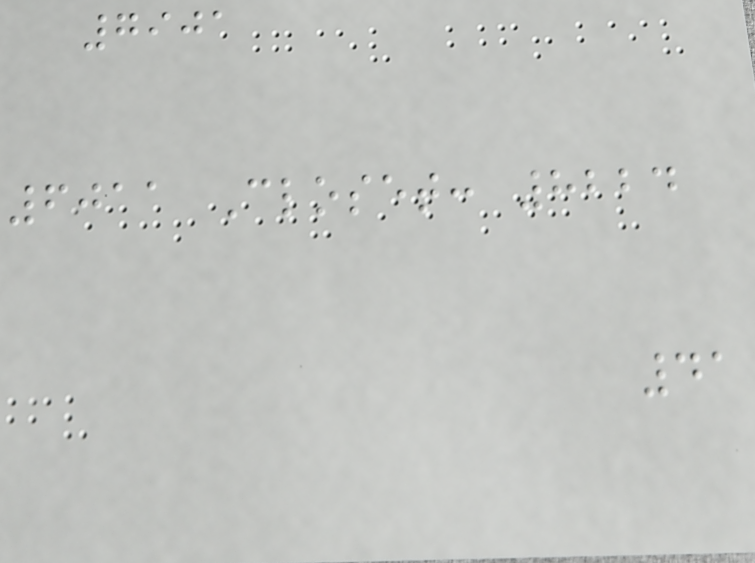7901
6011 Closet: 8224
41
